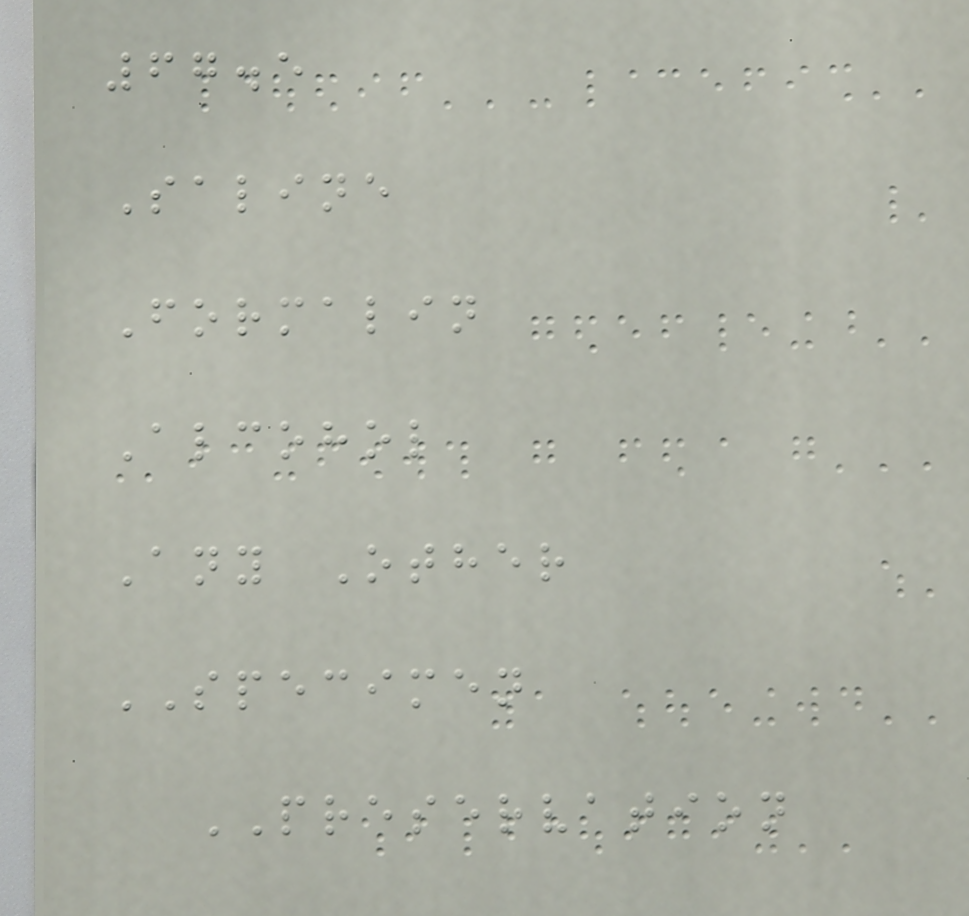67.5
Saline
Formalin
Alcohol
Any Other
SPECIMEN
PRESERVATION
